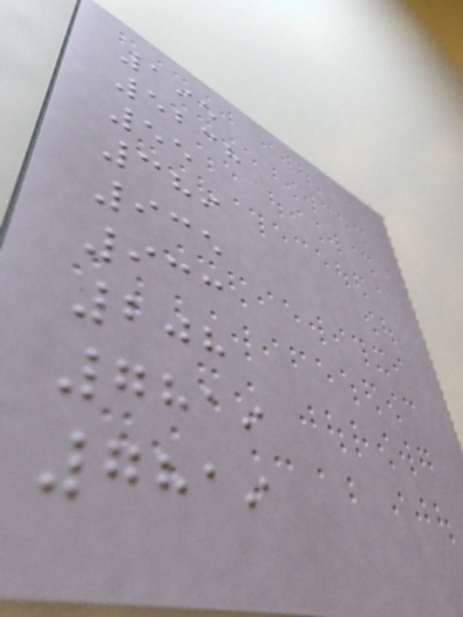195
5238
55
389
935
933
208
7819
7819
